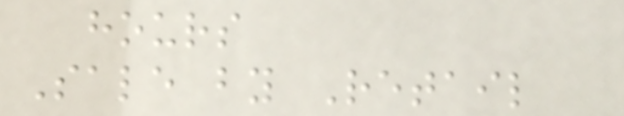hours
Sale by Retail
